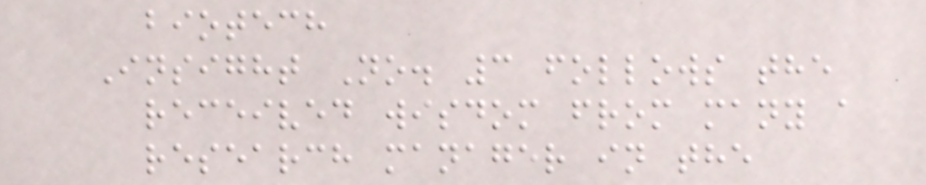biotech
Insight No. 3 follows the
received wisdom from many a
research manager in the
